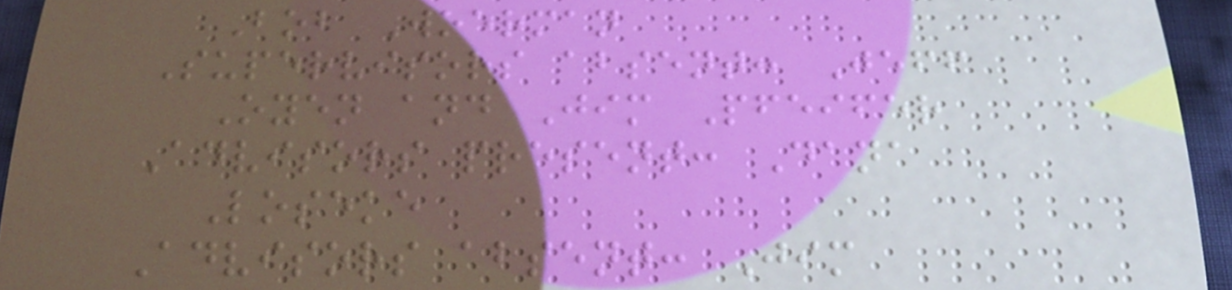Bob Woerman
Supervisors absent: Jeff
Oyen and Jim Pfeifer
Advisors present: Dana
Loseke
Advisors absent: Jim
